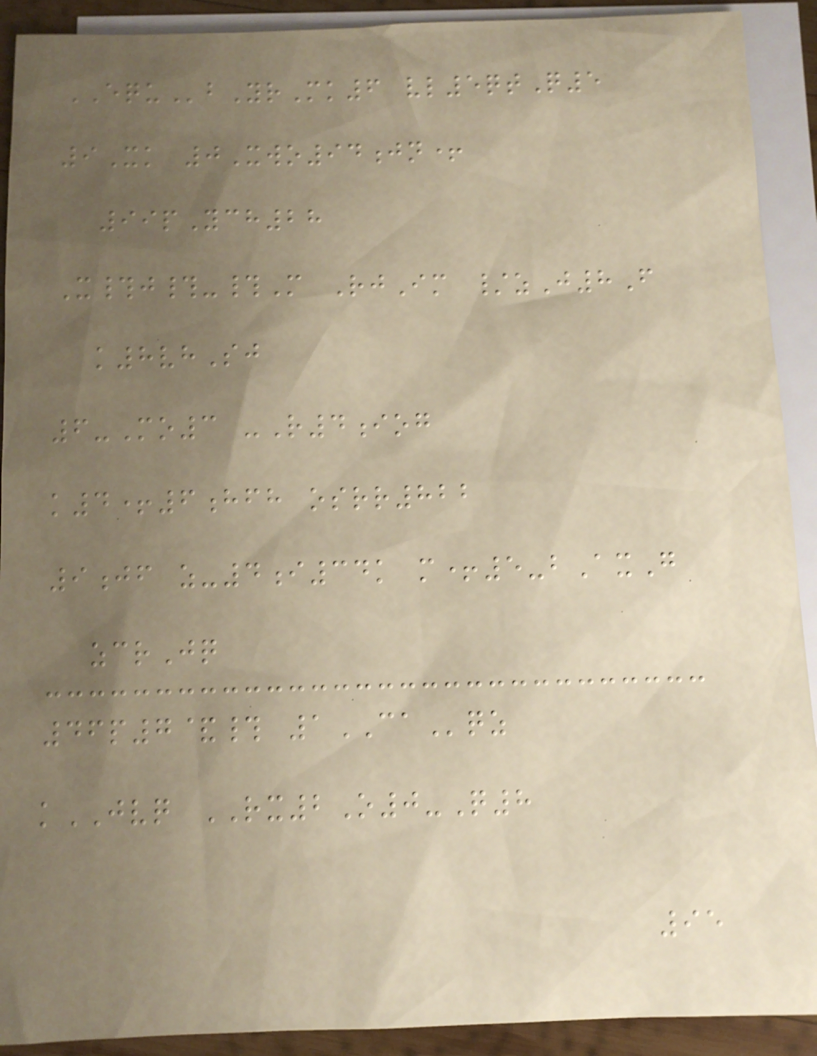EQUbYrMk6 vl5qtQ5
9Xk 0Xwo94jn+
99pYch28
X#j#-#M RjIm /zJ8F
k8vhSj
6-Mo3 -R4iog
k4+6hfh osrr822
9jf z-4i34k m+5-bAxG
zcrJq
46p7&# 1CAqz
kJVQ RX2O0-Q8
95
